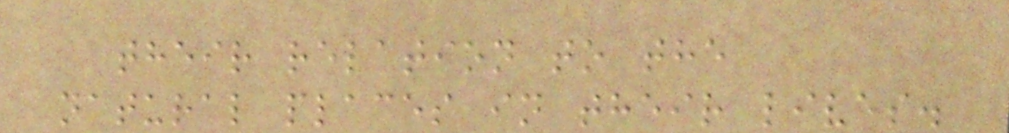their relation to the
natural places in their lives.
